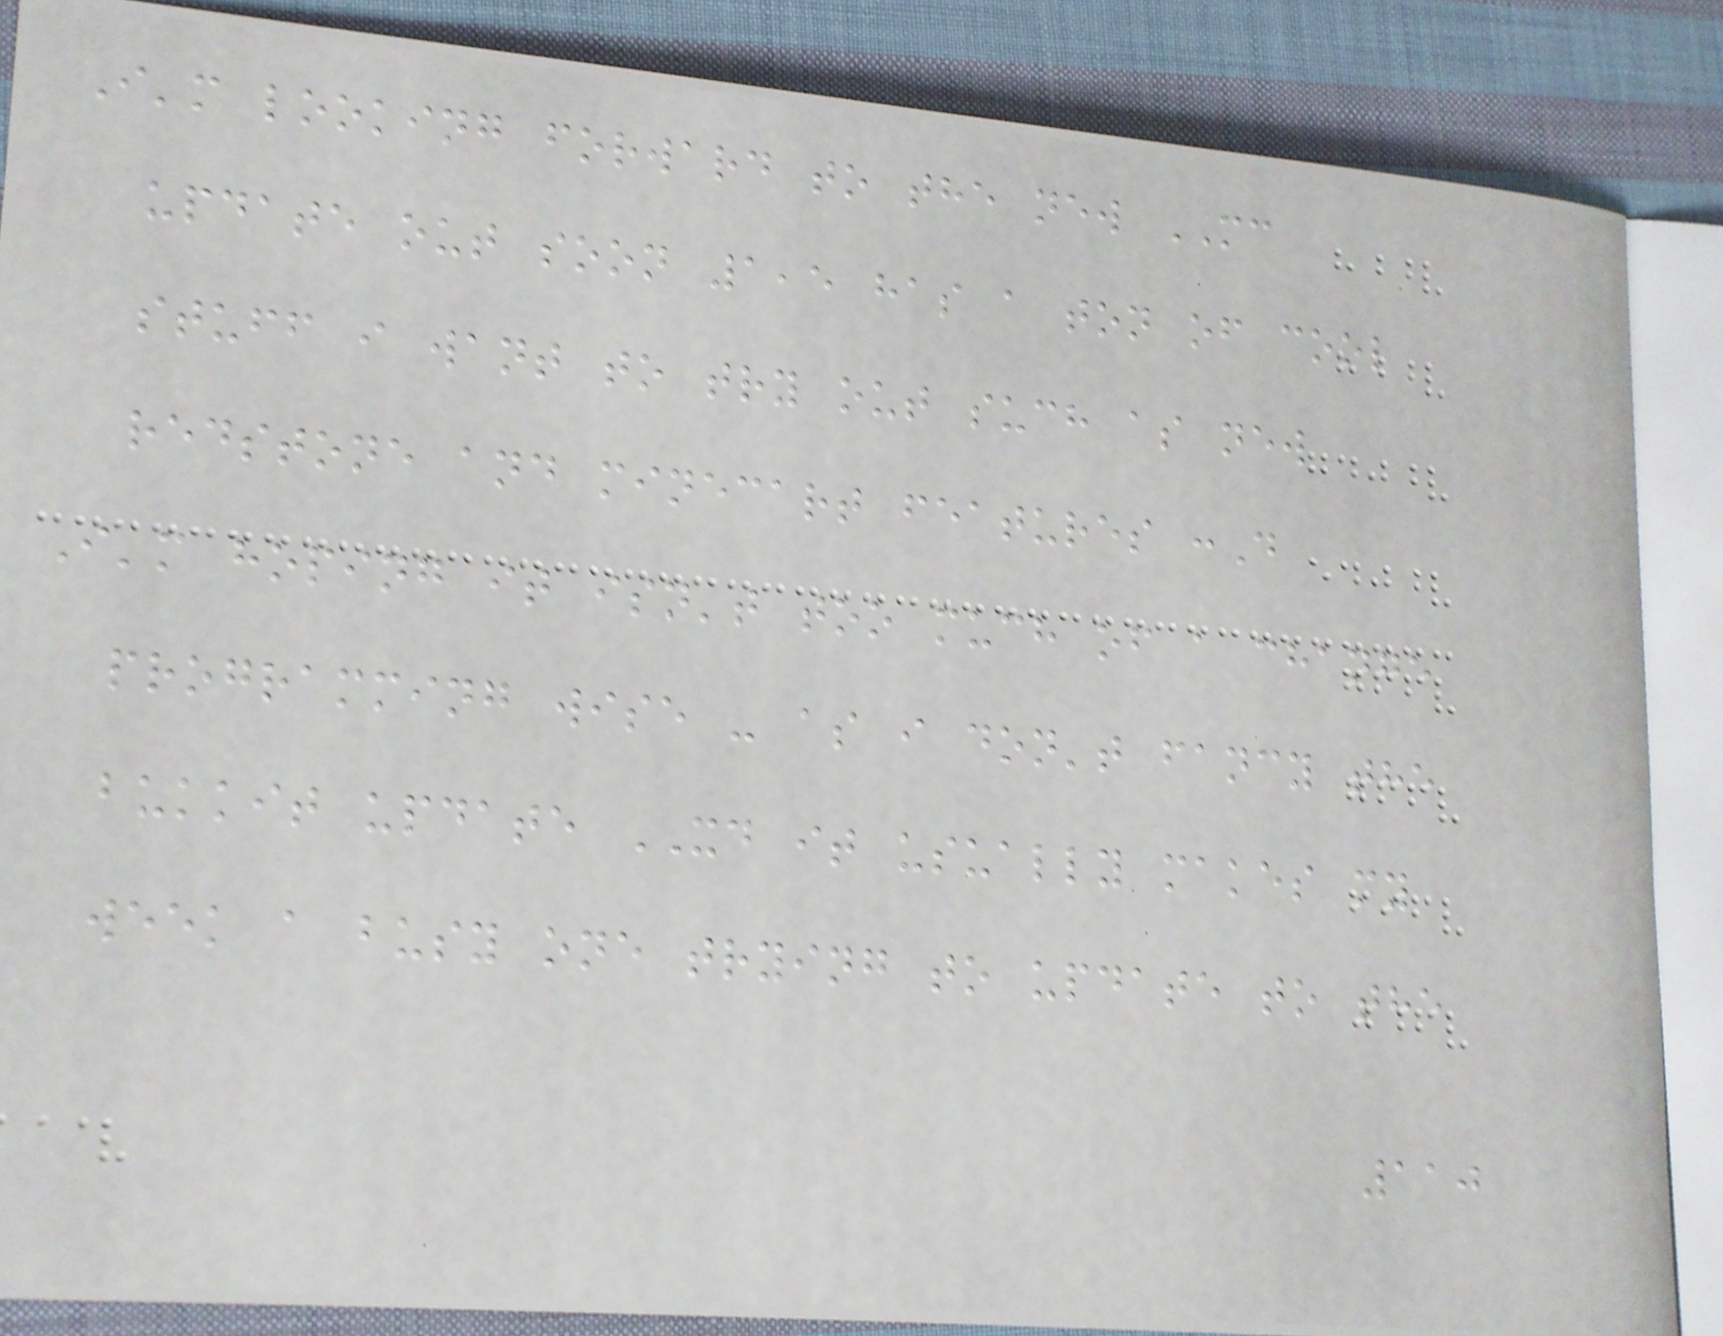I'm looking forward to the new MC
update out soon 1,5 has a ton of cool
stuff i want to try out such as new
redstone and minecart features :D
I'm hoping it isn't too much of a change
programming wise - as i don't fancy the
bukkit update XD it usually makes my
week a busy one trying to update to the
110
